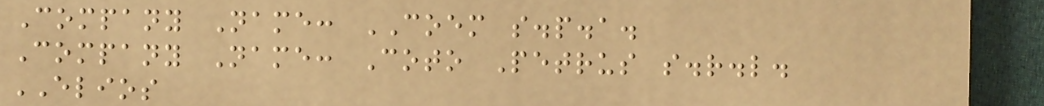Company Name: COEM s.p.a.
Company Name: Coto Petrus s.r.l.
ELIOS
